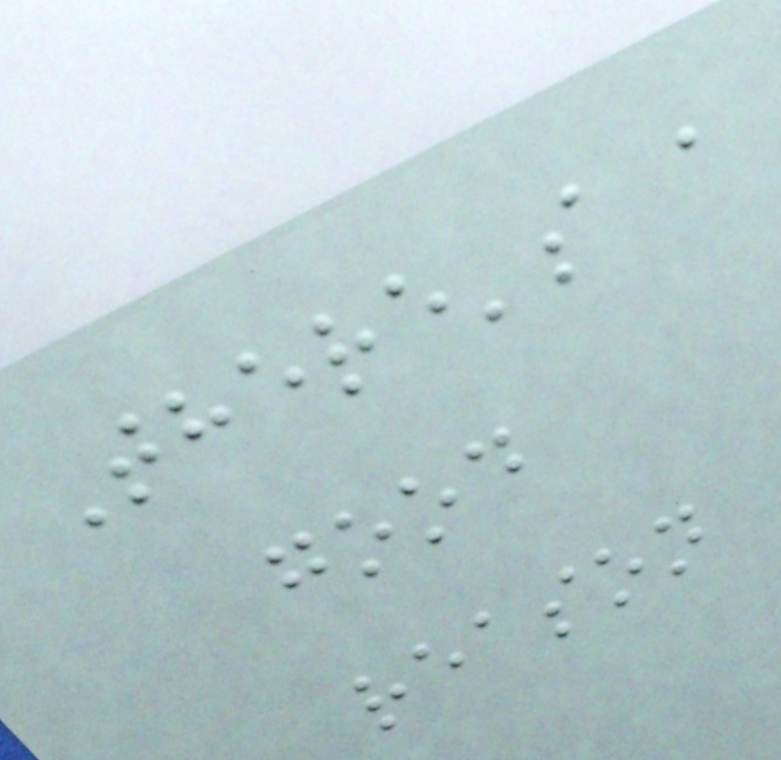There's a
good
reason
